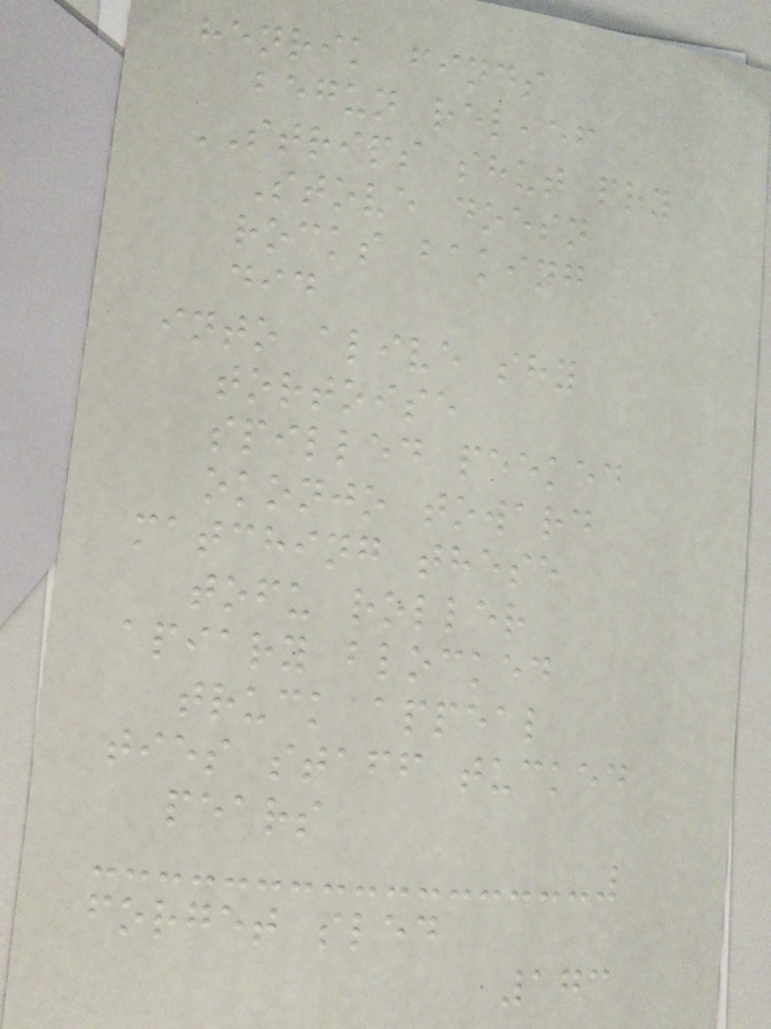henrik finds
begun relief
STRIPS shut pry
Stove doesn
rocks baking
did
into alive shy
tortoise
spilled peeked
okonjo toward
matching these
tofu roller
apiary blocked
truck appeal
ties staff tucked
pears
forget sled
173
